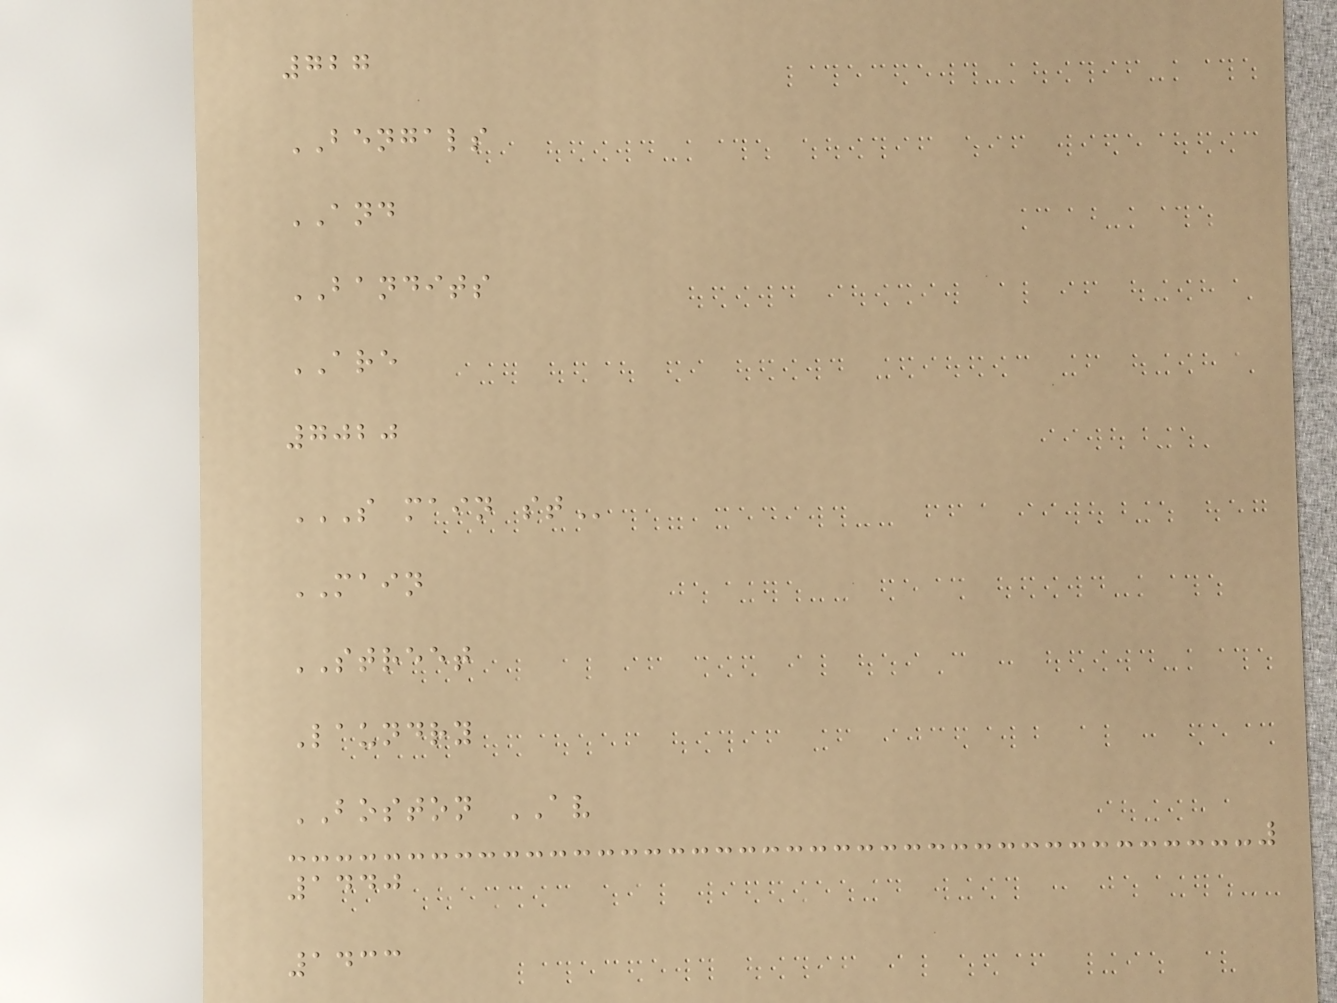727
BENGALS
AND
BANDITS
ARE
7020
S MAIN ST
MAIN
STREET
Laundry
BOSTON AV
1440
1433
